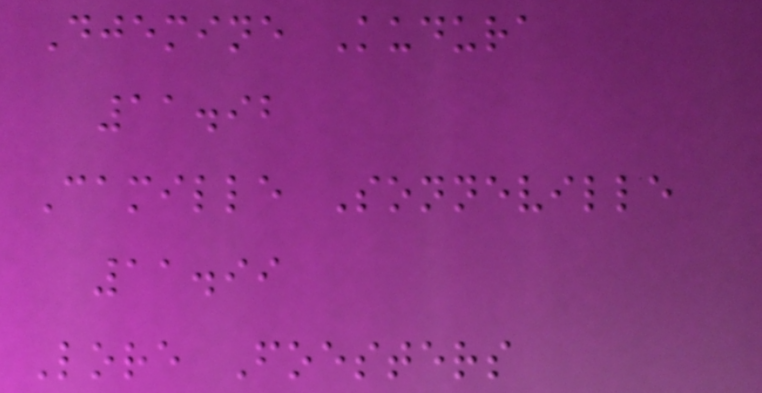Djemine Kudura
11.92
Camille Sonneville
11.99
Lore Foesters
